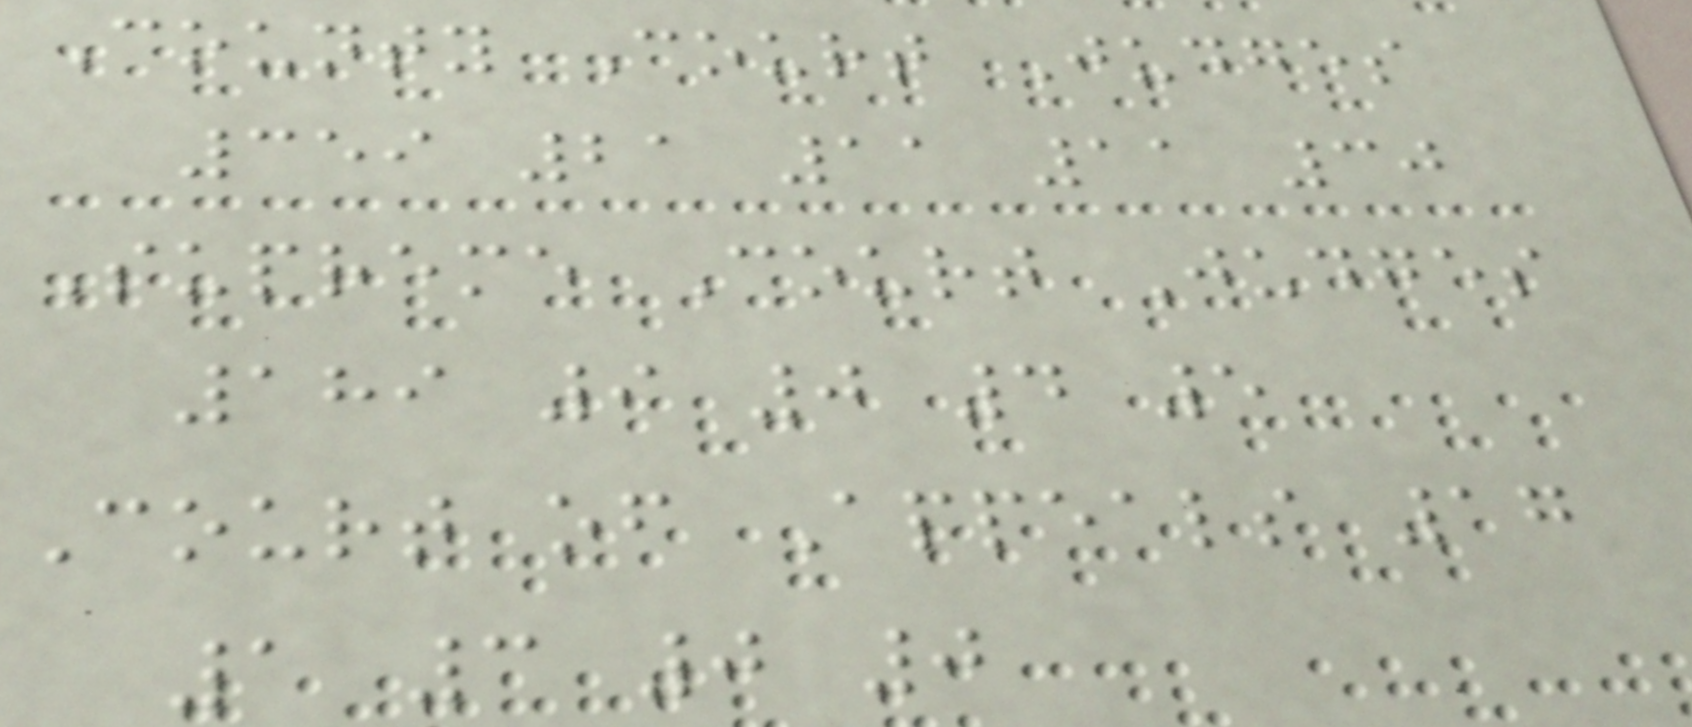County Court Judges
359 21 11 11 30
Supreme Court Judges
189 9 0 4 5
Court of Appeals 17
1 3 0 0
